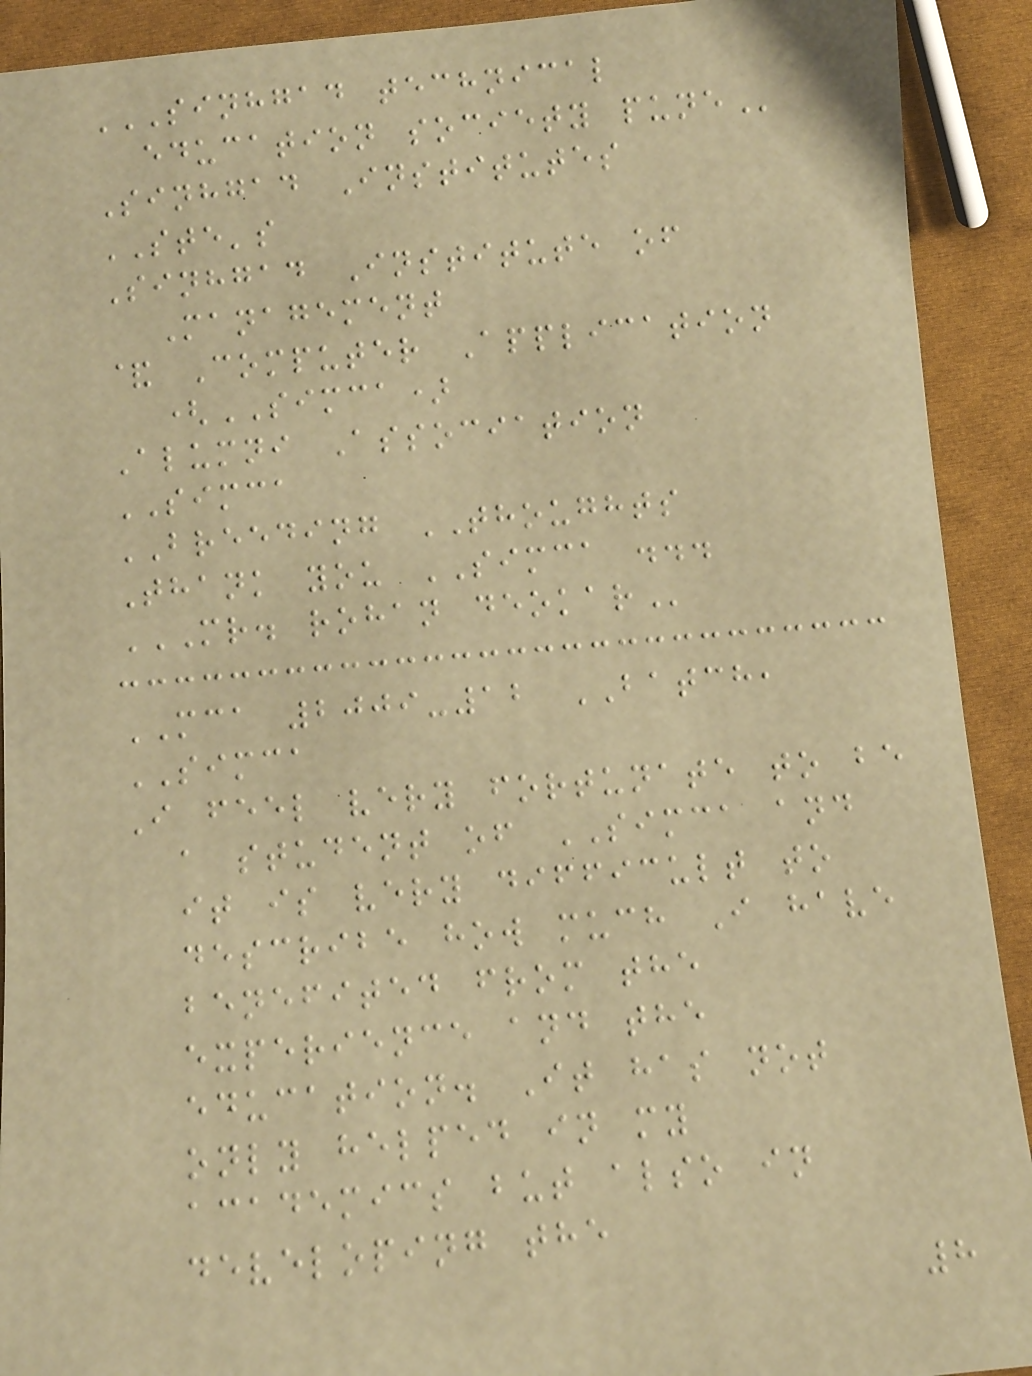SINHGAD TECHNICAL
EDUCATION SOCIETY PUNE
Sinhgad Institutes
STE's
Sinhgad Institute of
Management
& Computer Application
(SIMCA)
Alumni Association
SIMCA
BREEDING THOUGHTS
Thank you SIMCA ...
MR. ROHAN DEOKAR
MCA 2009-12 BATCH,
SIMCA
I feel very fortunate to be
a student of SIMCA and
it is very difficult to
describe how much I have
benefited from the
experience and the
education. It has not
only helped in my
academics but also in
developing the
8
